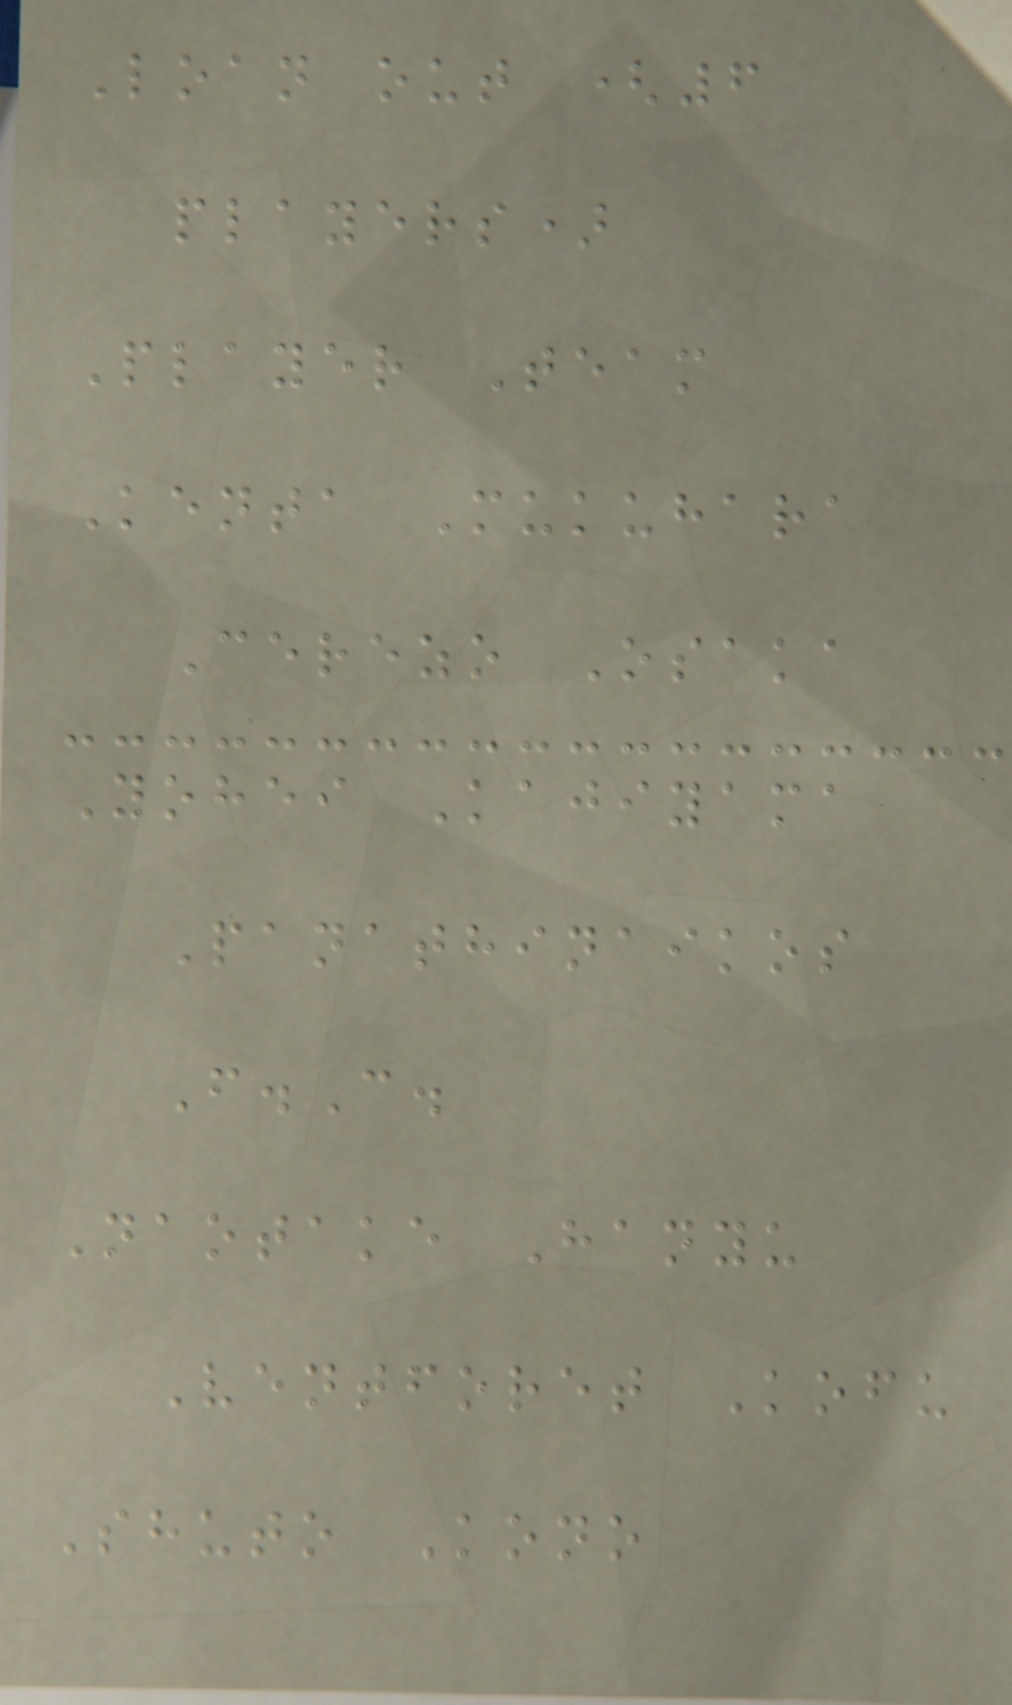Loan out (6
players)
Player Team
Kenta Mukuhara
Cerezo Osaka
Yohei Kajiyama
Panathinaikos
F.C.
Naotake Hanyu
Ventforet Kofu
Shuto Kono
